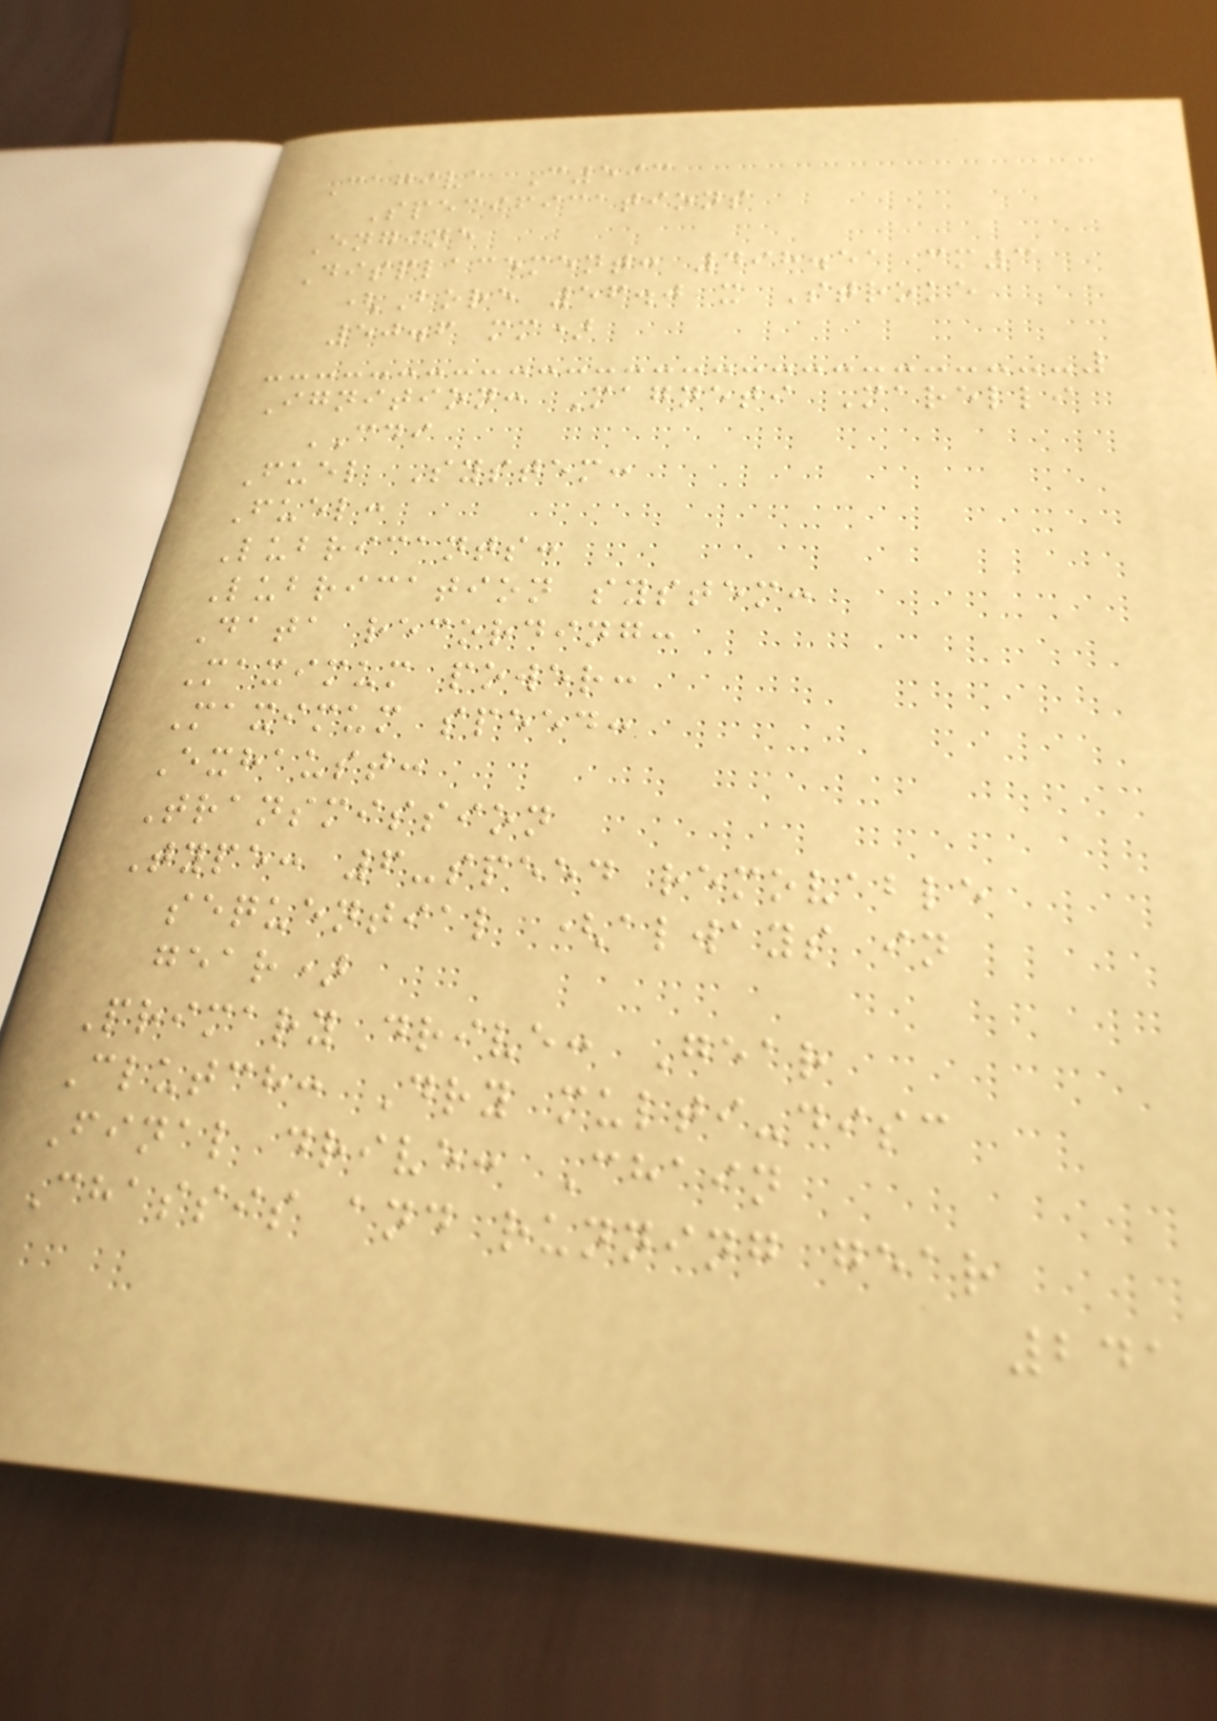Cagiva C593
Specifications
Engine
Displacement: 498.51 cm3
(Bore 56.0 x Stroke
50.6 mm)
Ignition: Magneti Marelli
CDI
Fuel System:
Fuel:
Lubricants:
Lubrication system:
Data recording:
Maximum power:
Maximum speed:
Exhaust:
Transmission
Type: 6-speed removable
sequential (always in
gear)
Primary drive: Gear
Clutch: Dry multi-disc
Final drive: Chain
Chassis and running gear
241
